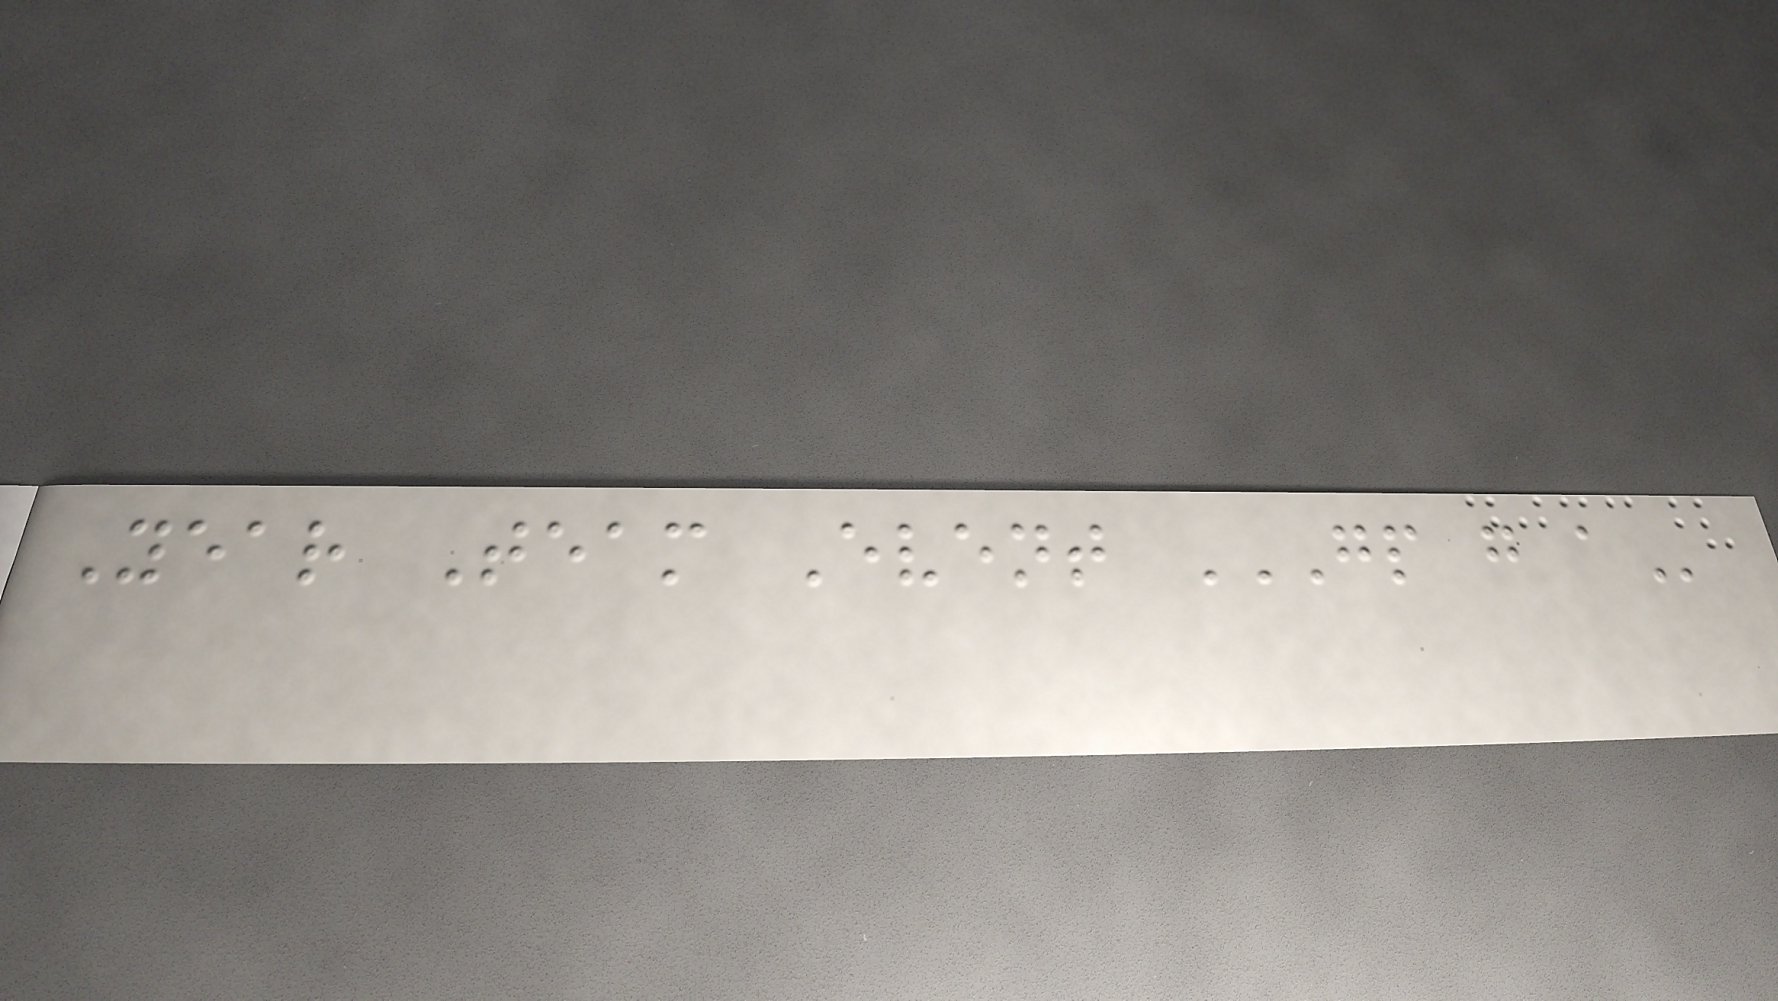Year Team Event GP G A
